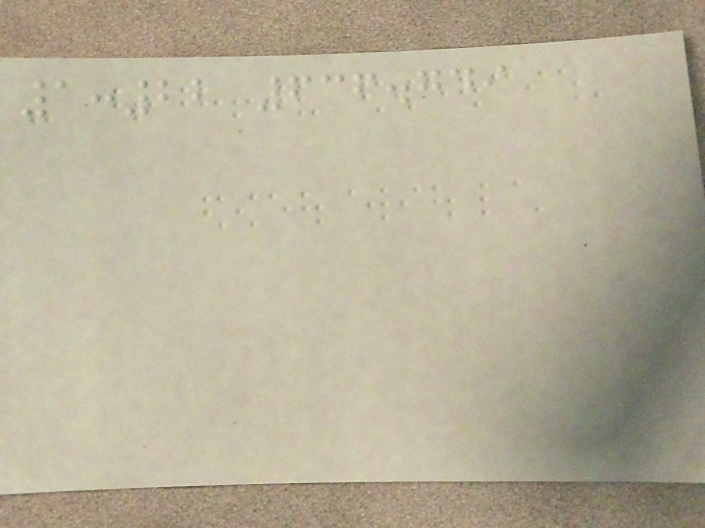1:22 636.749
